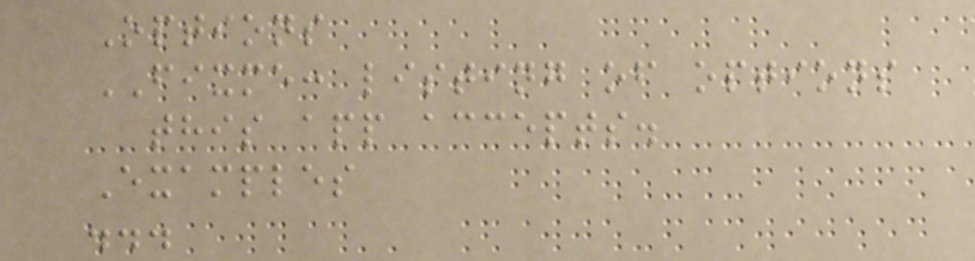Options
FIXME: listing of options
this app accepts.
Examples
...
